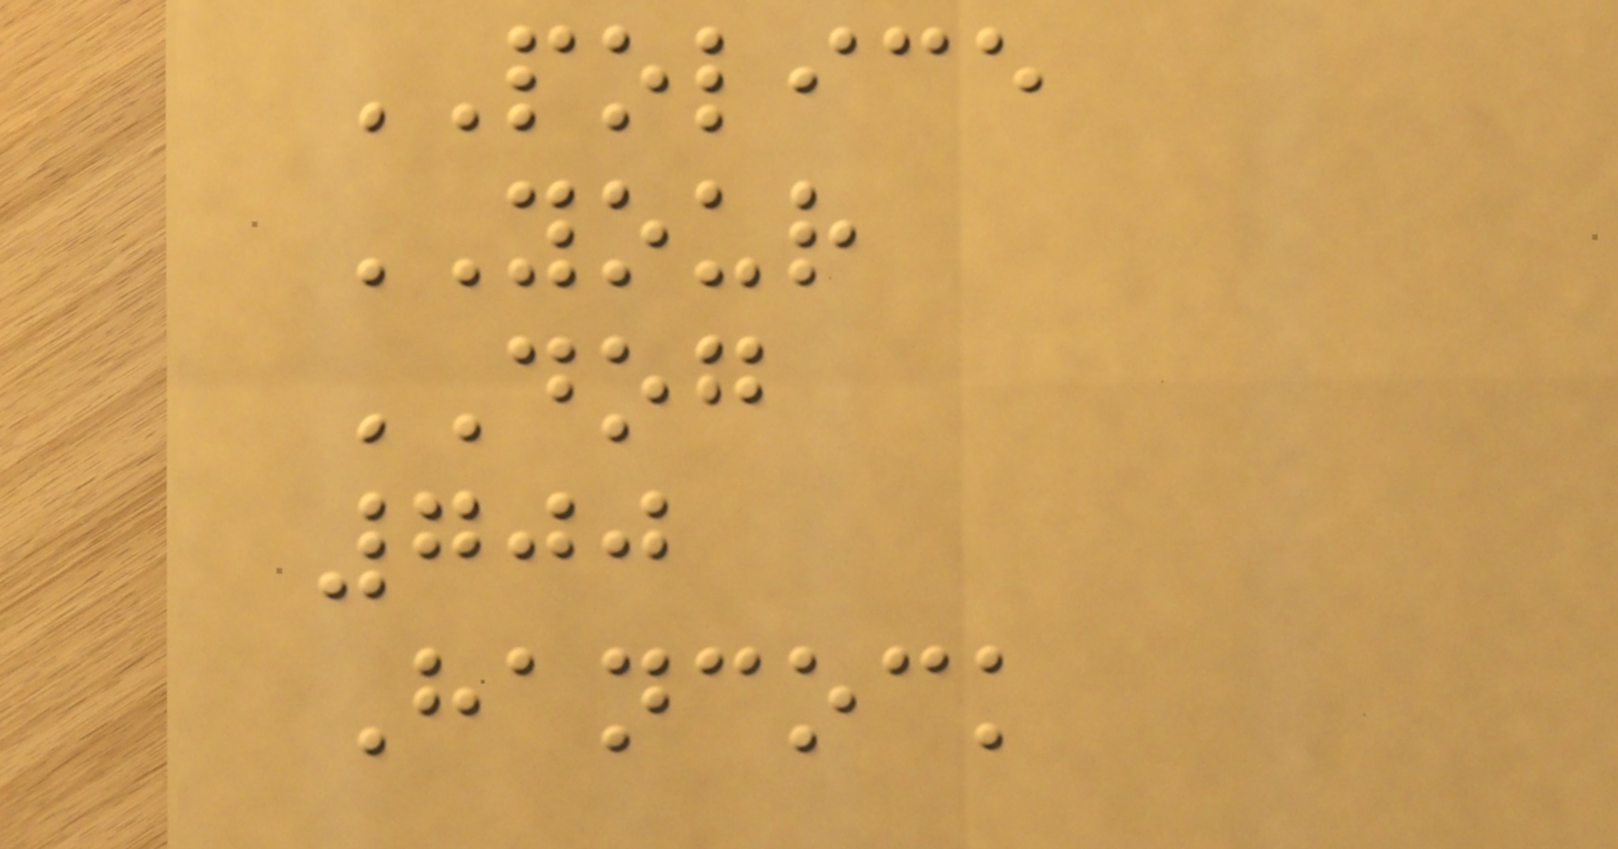POLICE
YOUR
DOG
700
Hancock
